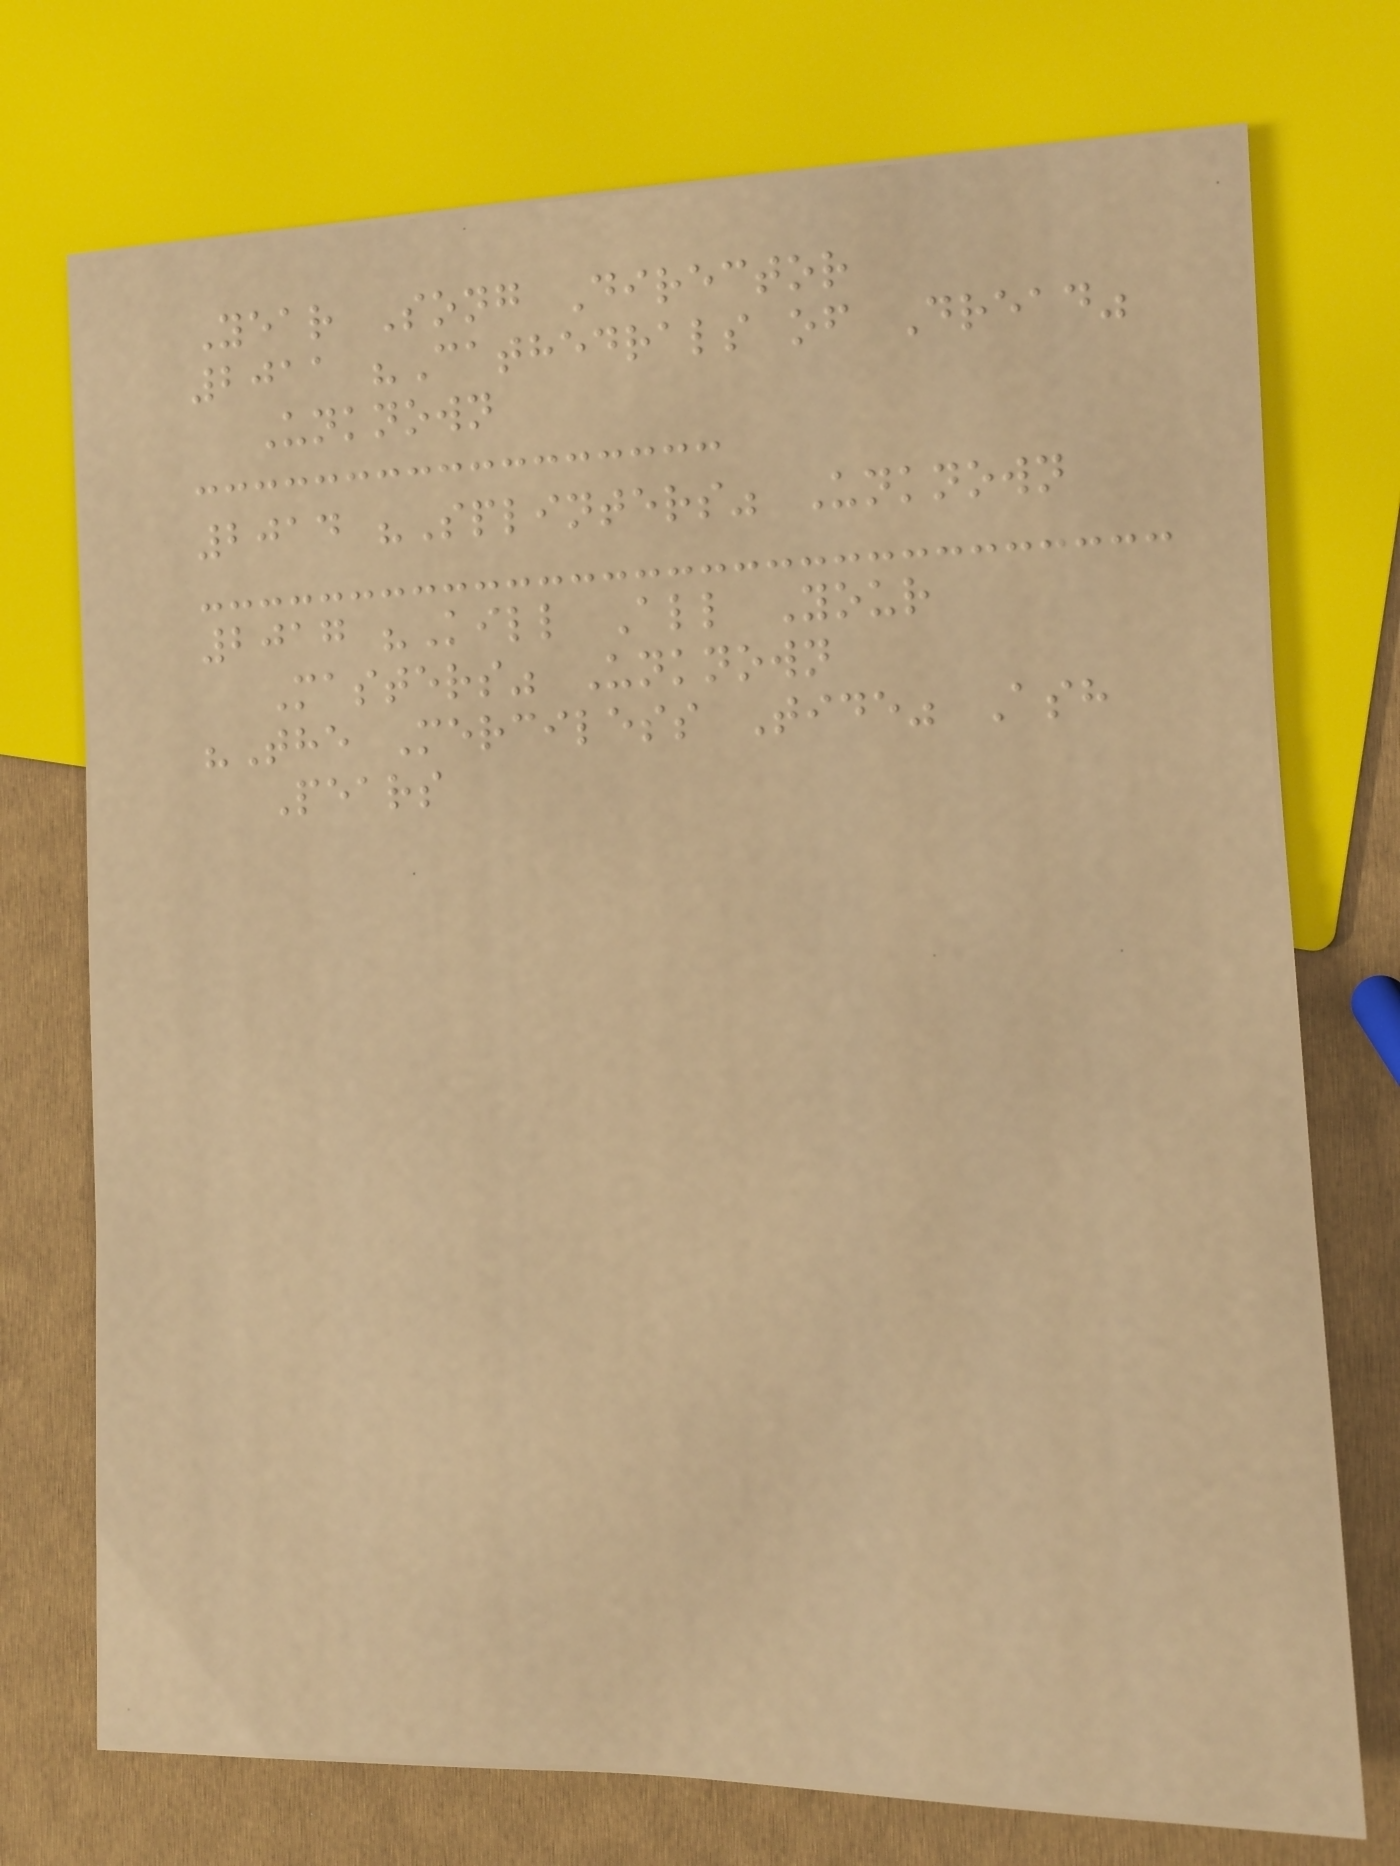Year Song Director
2011 "Cathedrals of Dread"
Unknown
2014 "Splinters" Unknown
2017 "Kill All Your
Masters" Unknown
"The Merciless Tide" Ash
Pears
